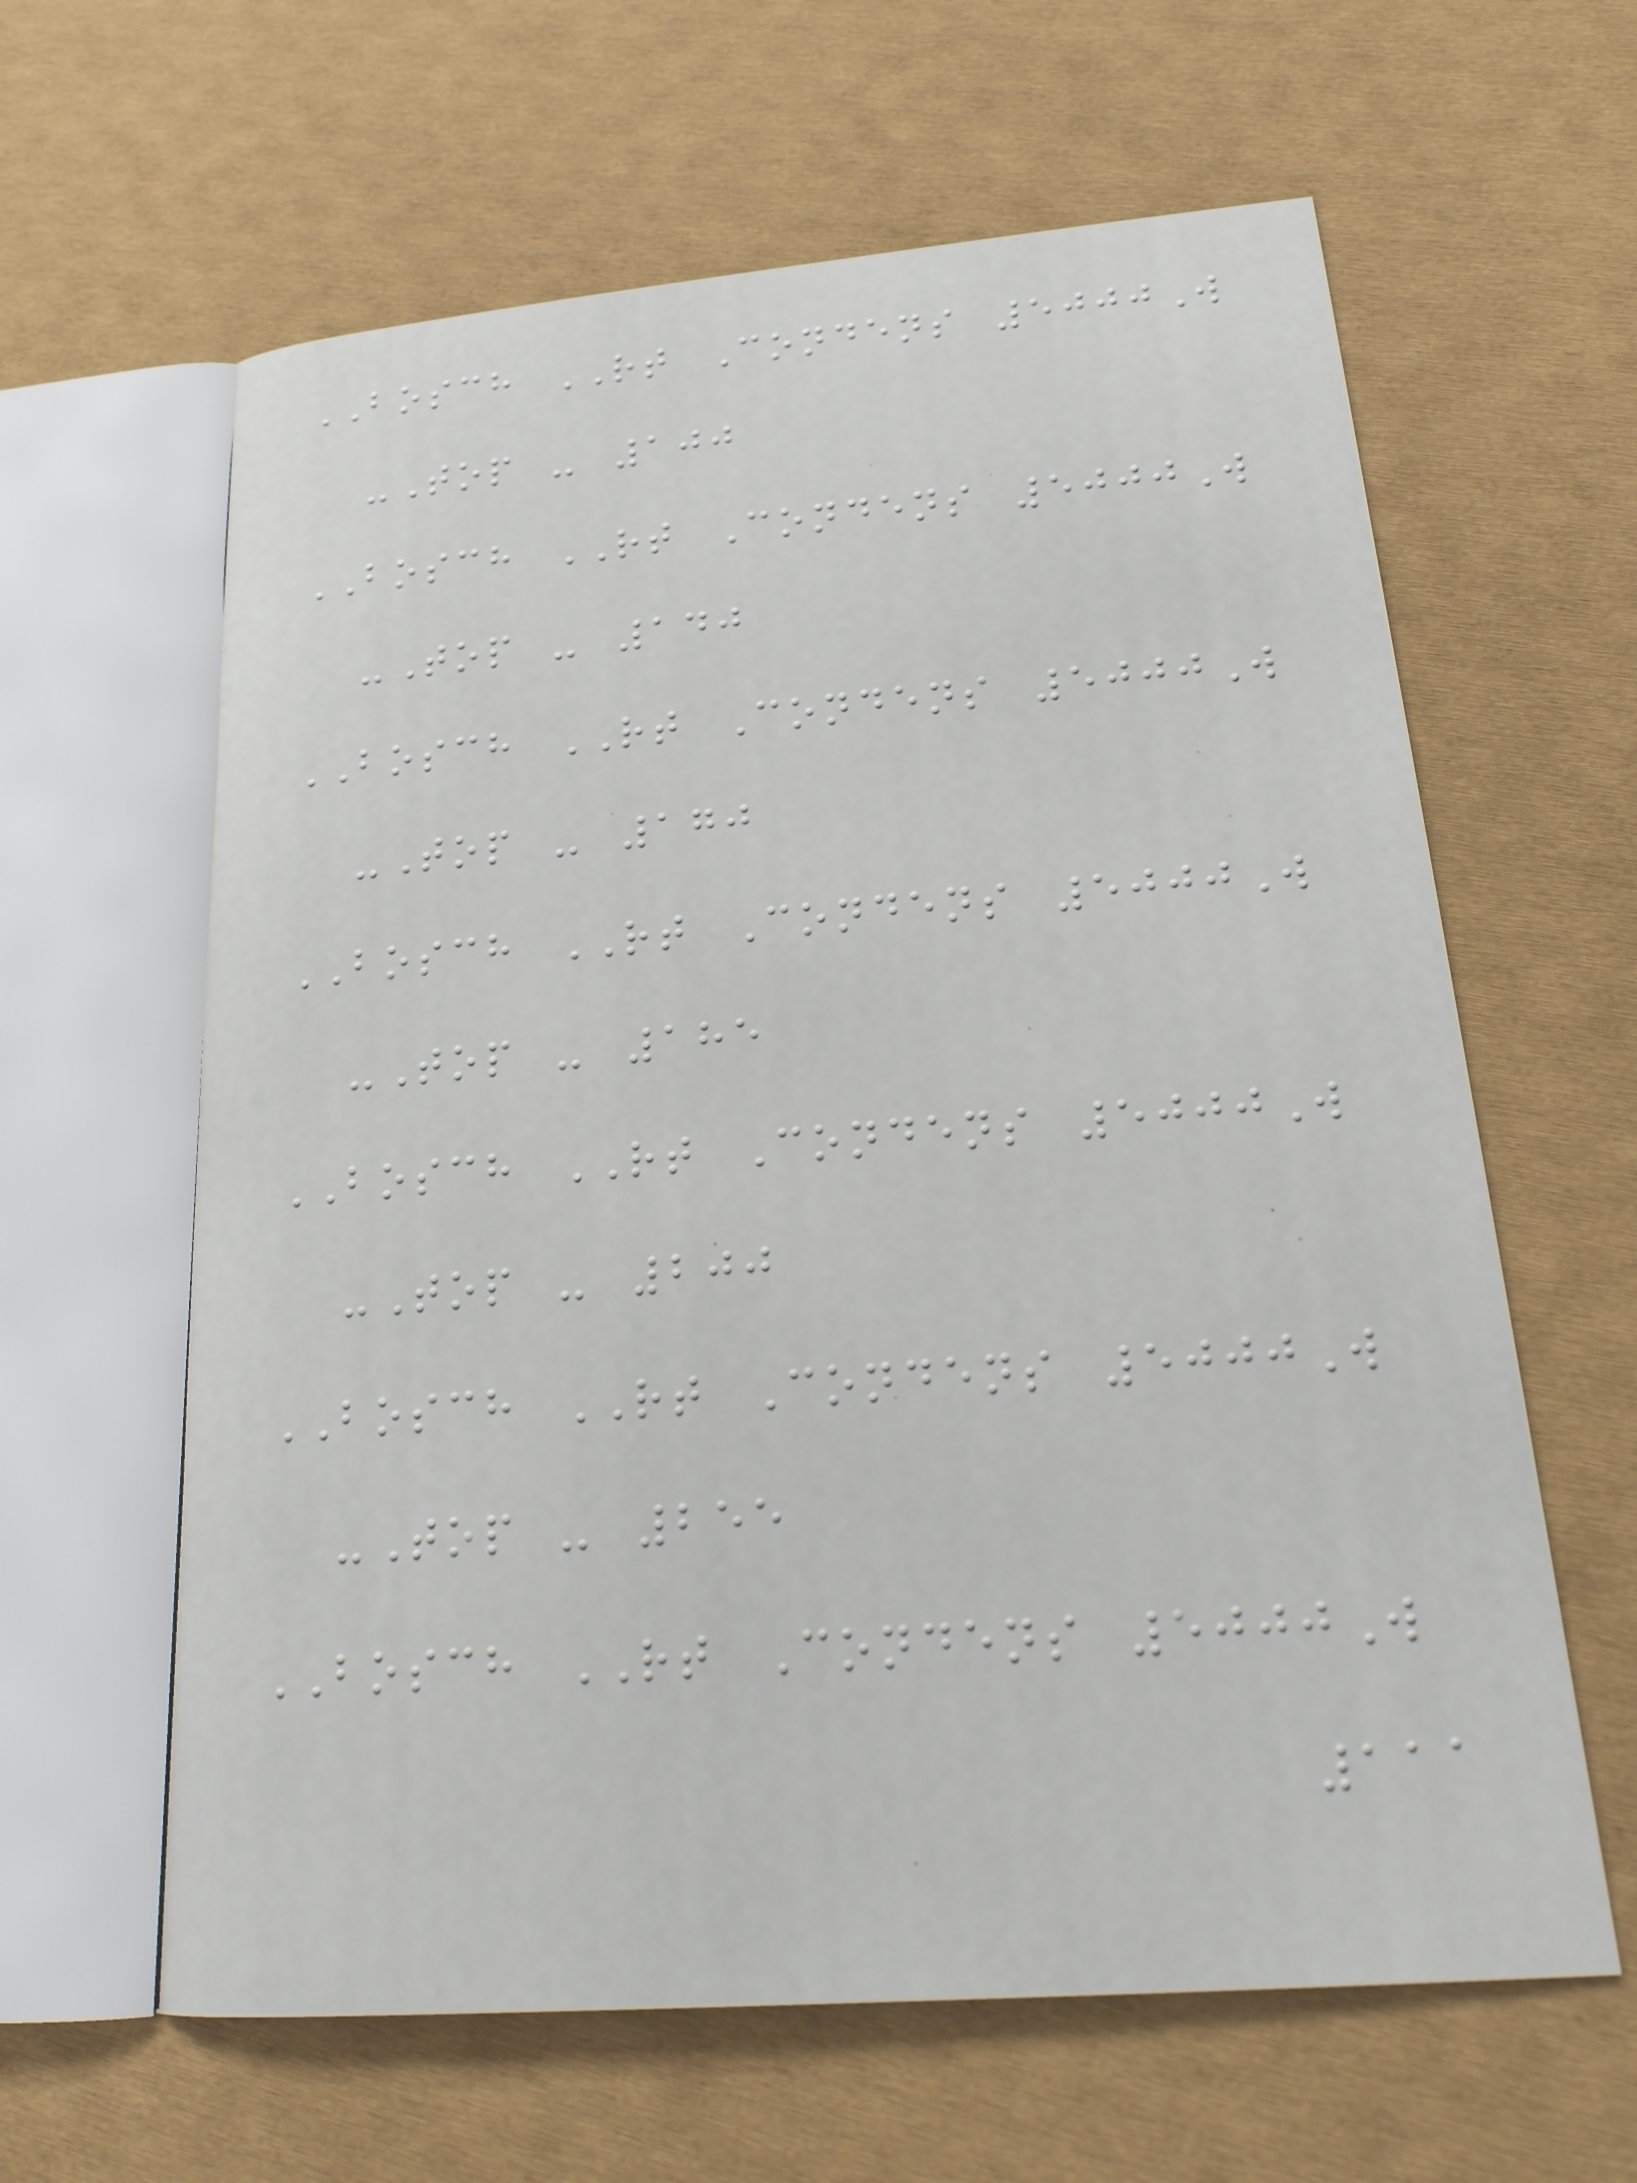BOSCH RT Condens 5000W
-Top - 100
BOSCH RT Condens 5000W
-Top - 140
BOSCH RT Condens 5000W
-Top - 170
BOSCH RT Condens 5000W
-Top - 185
BOSCH RT Condens 5000W
-Top - 200
BOSCH RT Condens 5000W
-Top - 255
BOSCH RT Condens 5000W
111
